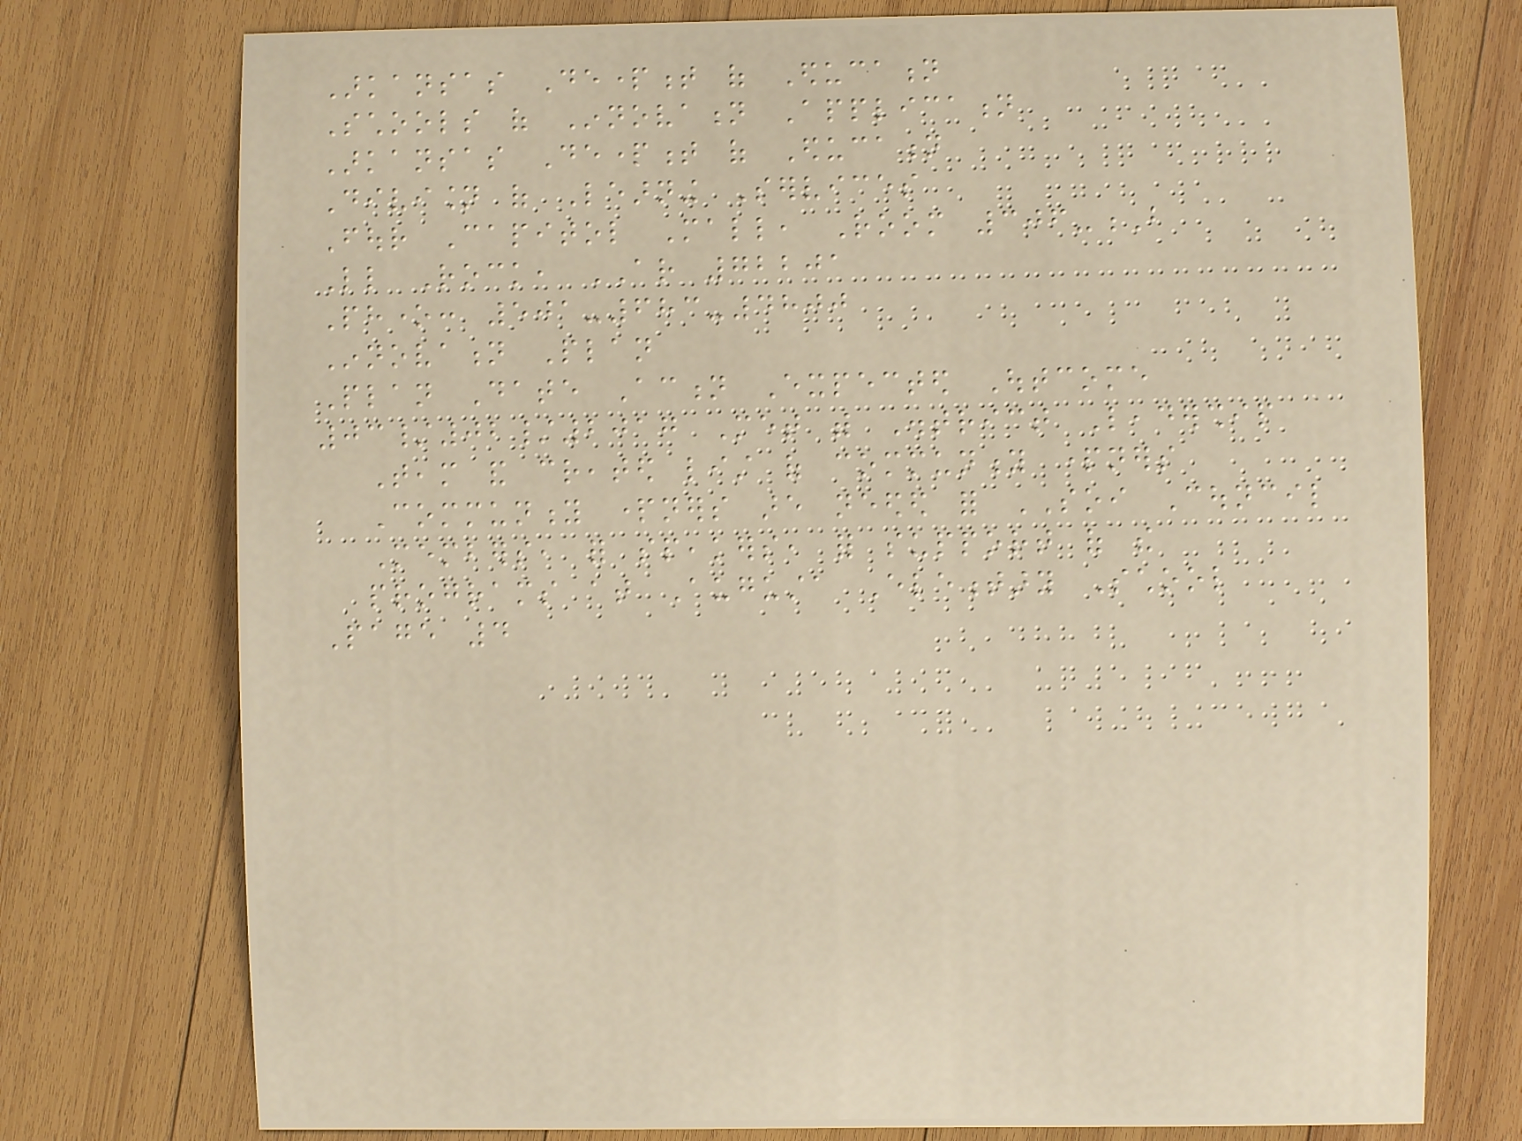Arkansas Department of Education
Schools of Innovation Application
Arkansas Department of Education
Division of Learning Services
Four Capitol Mall, Room 306-B
Little Rock, AR 72201
Phone: 501-683-4800
Innovation Plan
Plan Date Action Expected Outcome
03/02/2017 Met with District Leadership
Team and created list of community partners
Community partners are needed for SOI Council
Members, for speakers, for support of the
programs at Augusta Elementary School
Page 4
